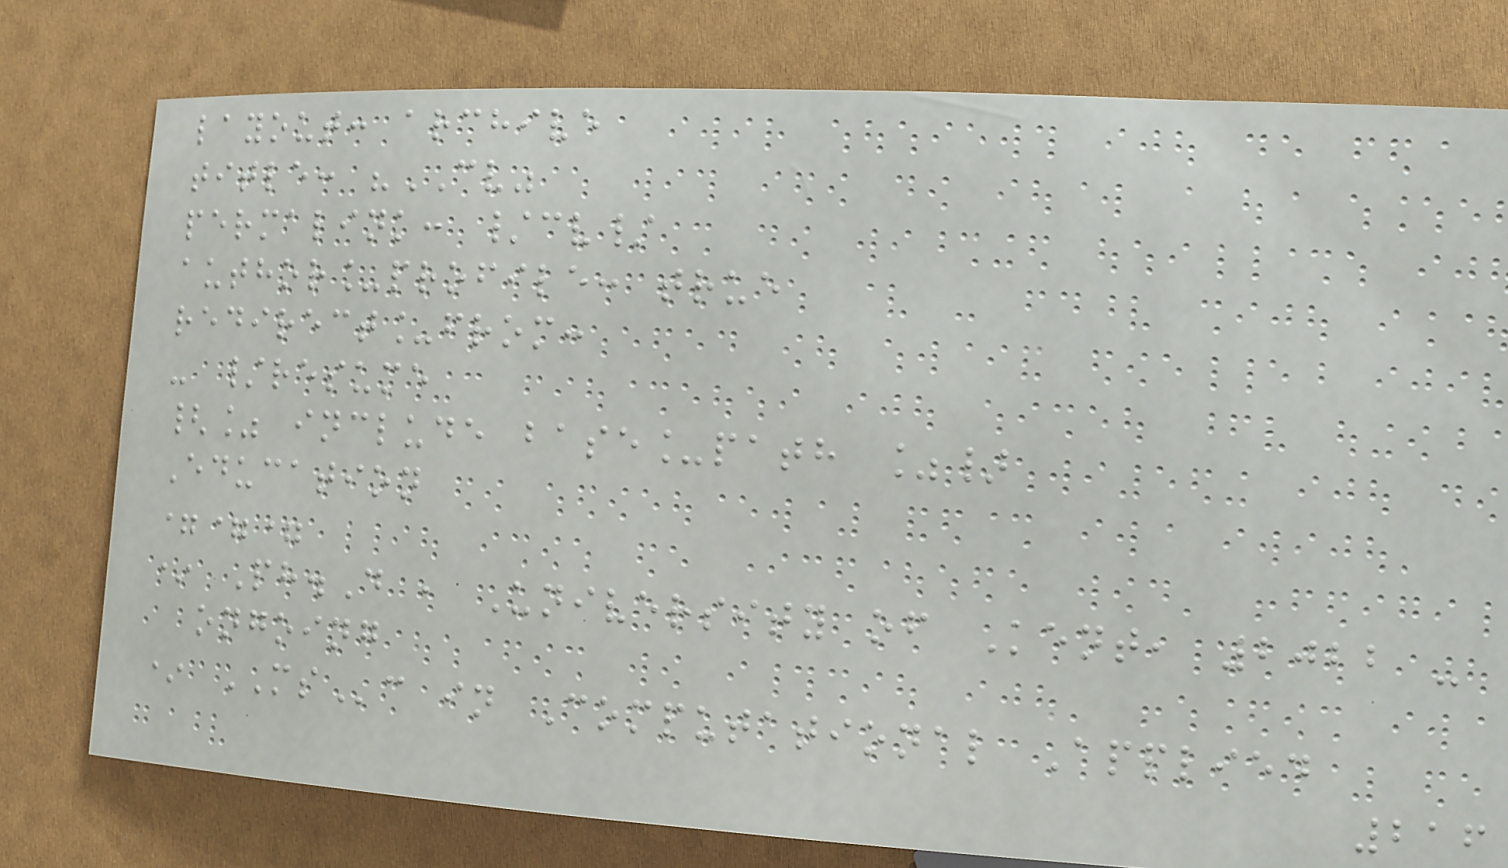layout: archive
title: "CV"
permalink: /cv/
author_profile: true
redirect_from:
- /resume
{% include base_path %}
Education
===
* Ph.D , University of Kent, 2022 -
ongoing
* MSc in Computational Applied
216
